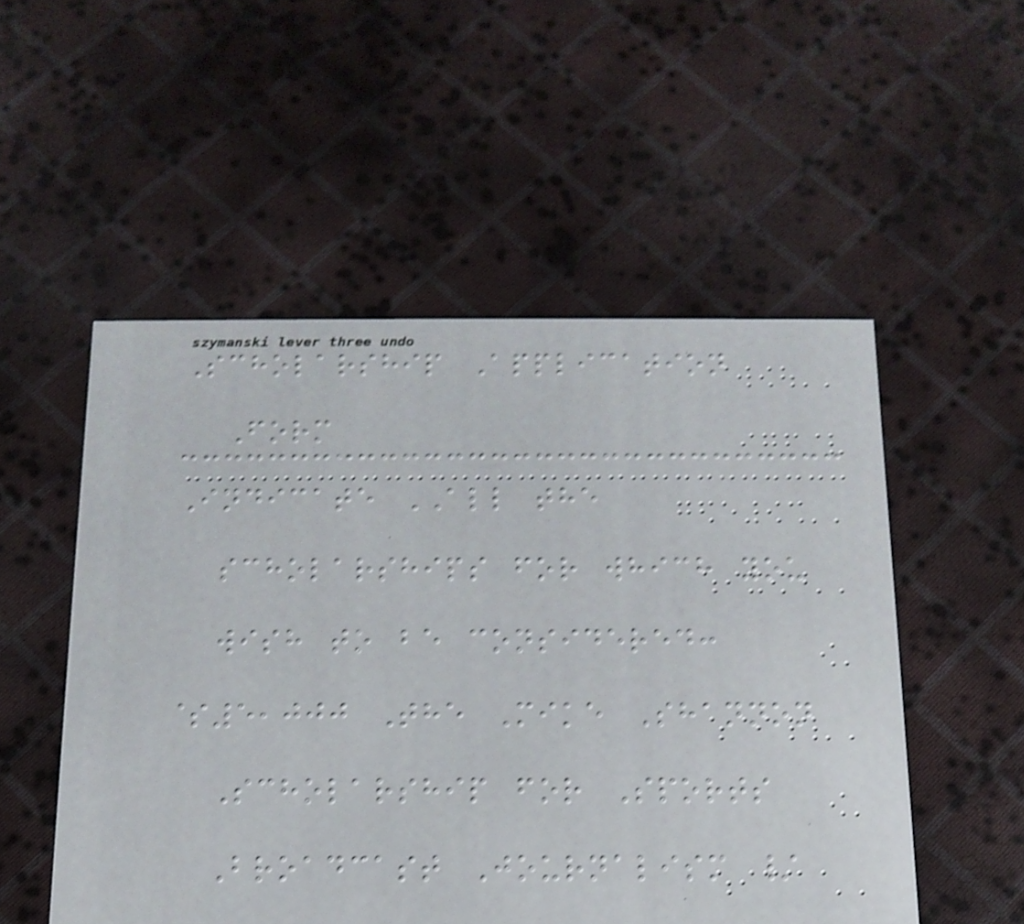Scholarship Application
Form
Indicate ALL the
scholarships for which you
wish to be considered:
$5,000 The Mike Shannon
Scholarship for Sports
Broadcast Journalism /
